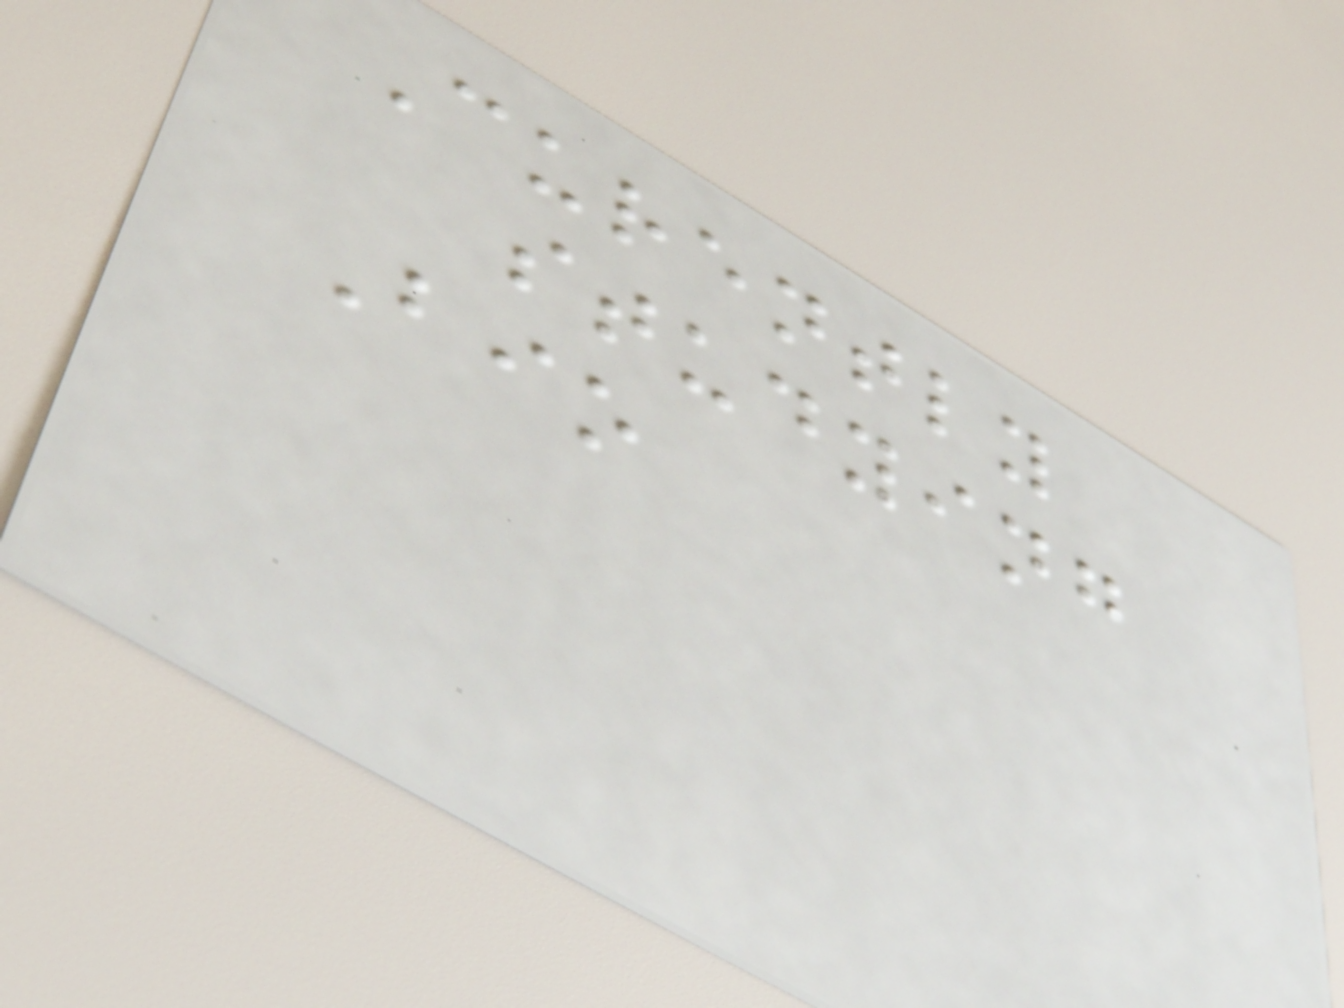Curently
studying
Bio
